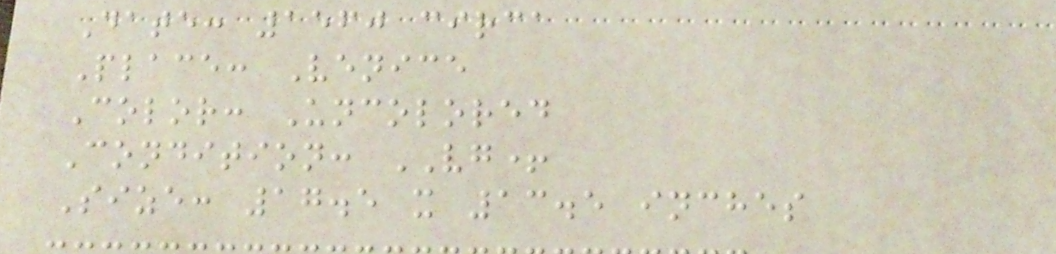Date: 1560 circa
Place: Venice
Color: Uncolored
Condition: VG+
Size: 17.5 x 13.5 inches
